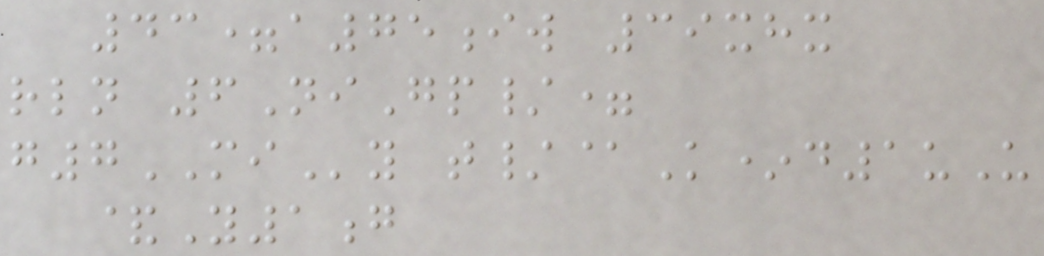43=a75iw 39xhx
rln 6NiGp/=
g7MIy t/@K*d1uU
&Y1g
